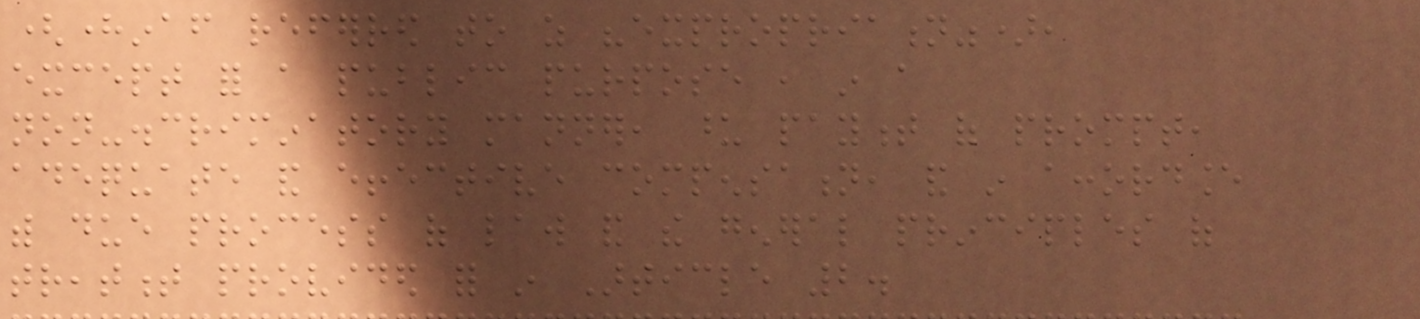(hereinafter referred to as "expropriation"),
except for a public purpose , in a
non-discriminatory manner, upon payment of prompt,
adequate and effective compensation, and in accordance
with due process of law and the general principles of
treatment provided for in Article 2.
